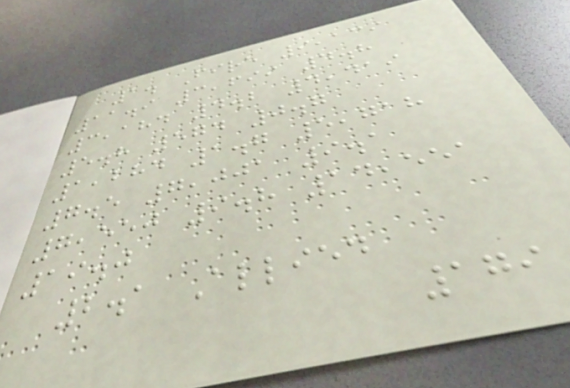1. Fire 9,139
11.9 3,699 4.8
3,184 4.2 4,419
5.8 574 0.7
1,284 1.7 5,718
7.5 7,001 9.1
7,550 9.8 14,551
19.0
2.1 Allied
179
